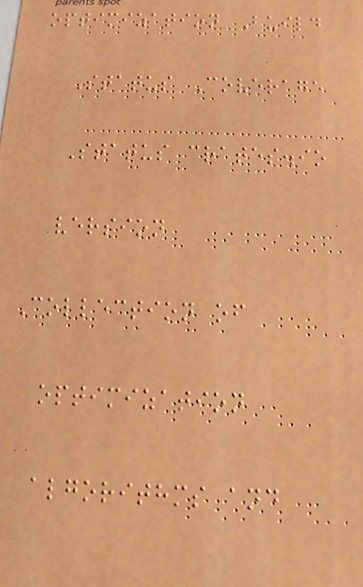optimization Build
Status Coverage
Status crates.io
version
Collection of
optimization
algorithms and
